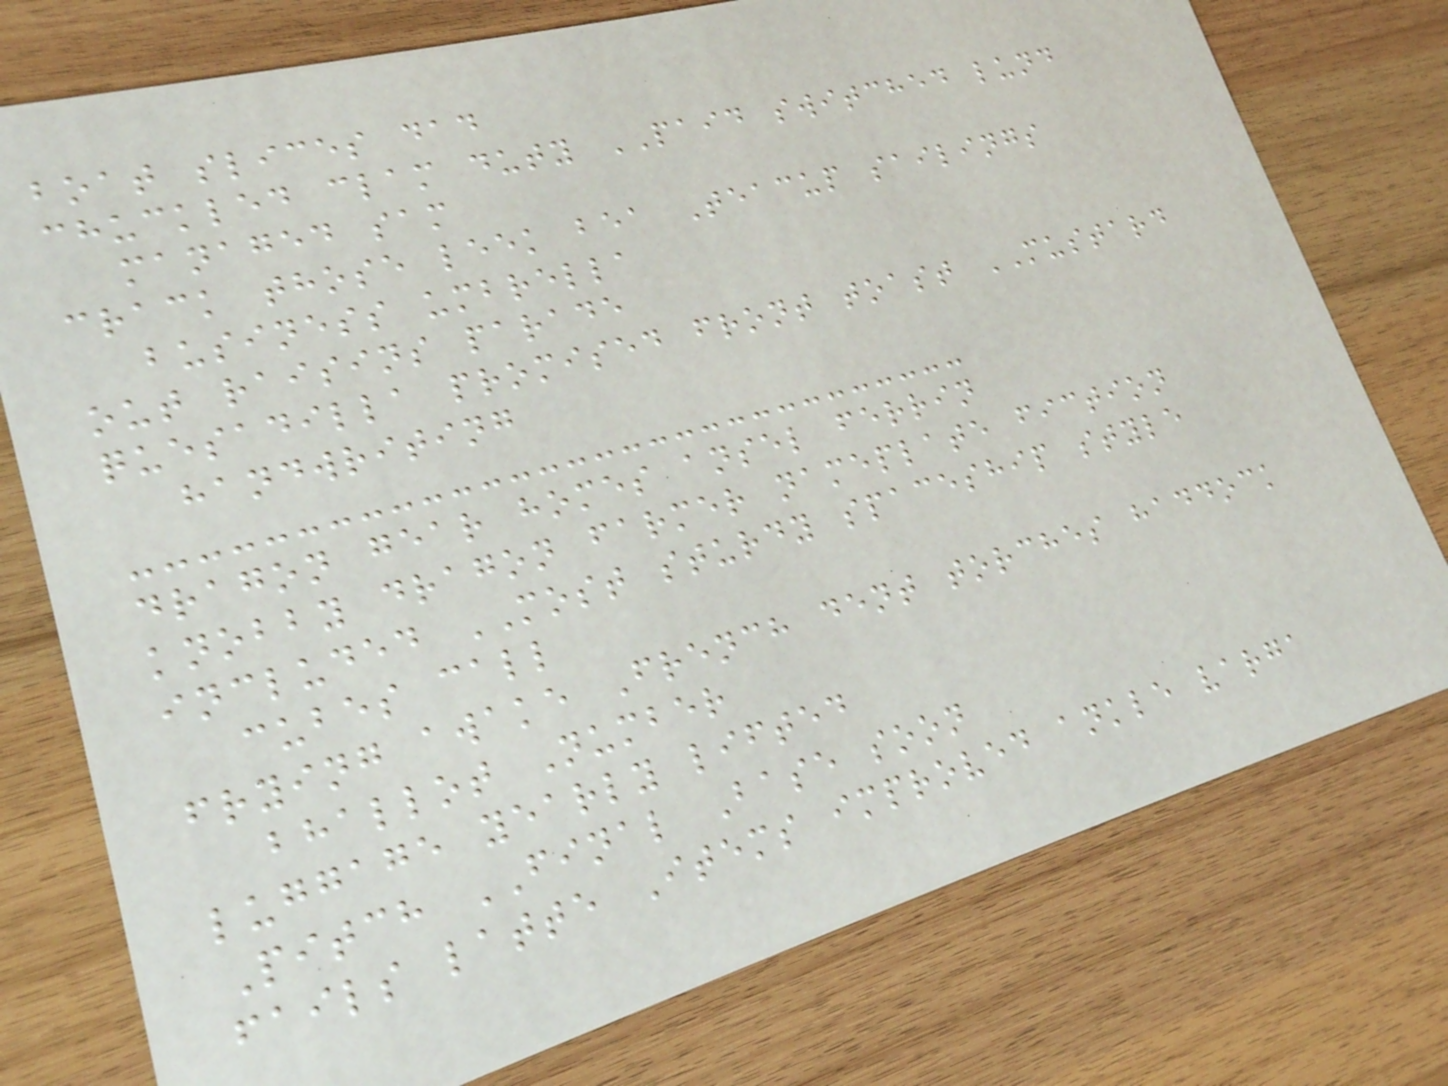boat slices dad
chuckled clam duty PAID switched lund
managed sam
crack those leek bea Teacup sailings
business umbrella
out raisins parade
quesadilla promised front toast MUSTARD
handwriting
dragon gear homes ansel ferrin
knobby dragon farmer nameplate fiction
included MOST sturdy spaceship style
cubes call
frying awake French dent torches haddock
bhallot Number
luggage yearly lifted
Pitch FINAL Base soon
fails latte Items improved ankle varga
